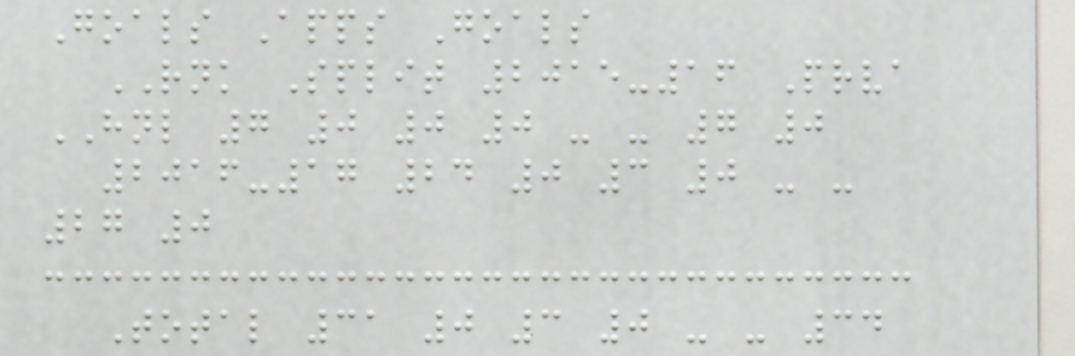Goals Apps Goals
RNK Split 2015-16 Prva
HNL 7 0 0 0 - - 7 0
2016-17 24 0 3 0 - -
27 0
Total 31 0 3 0 - - 34
